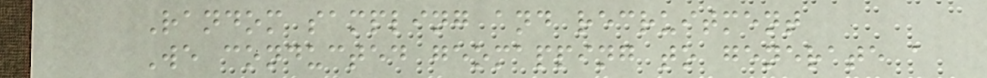Random sampling and recruitment
We conducted geomapping to generate a
